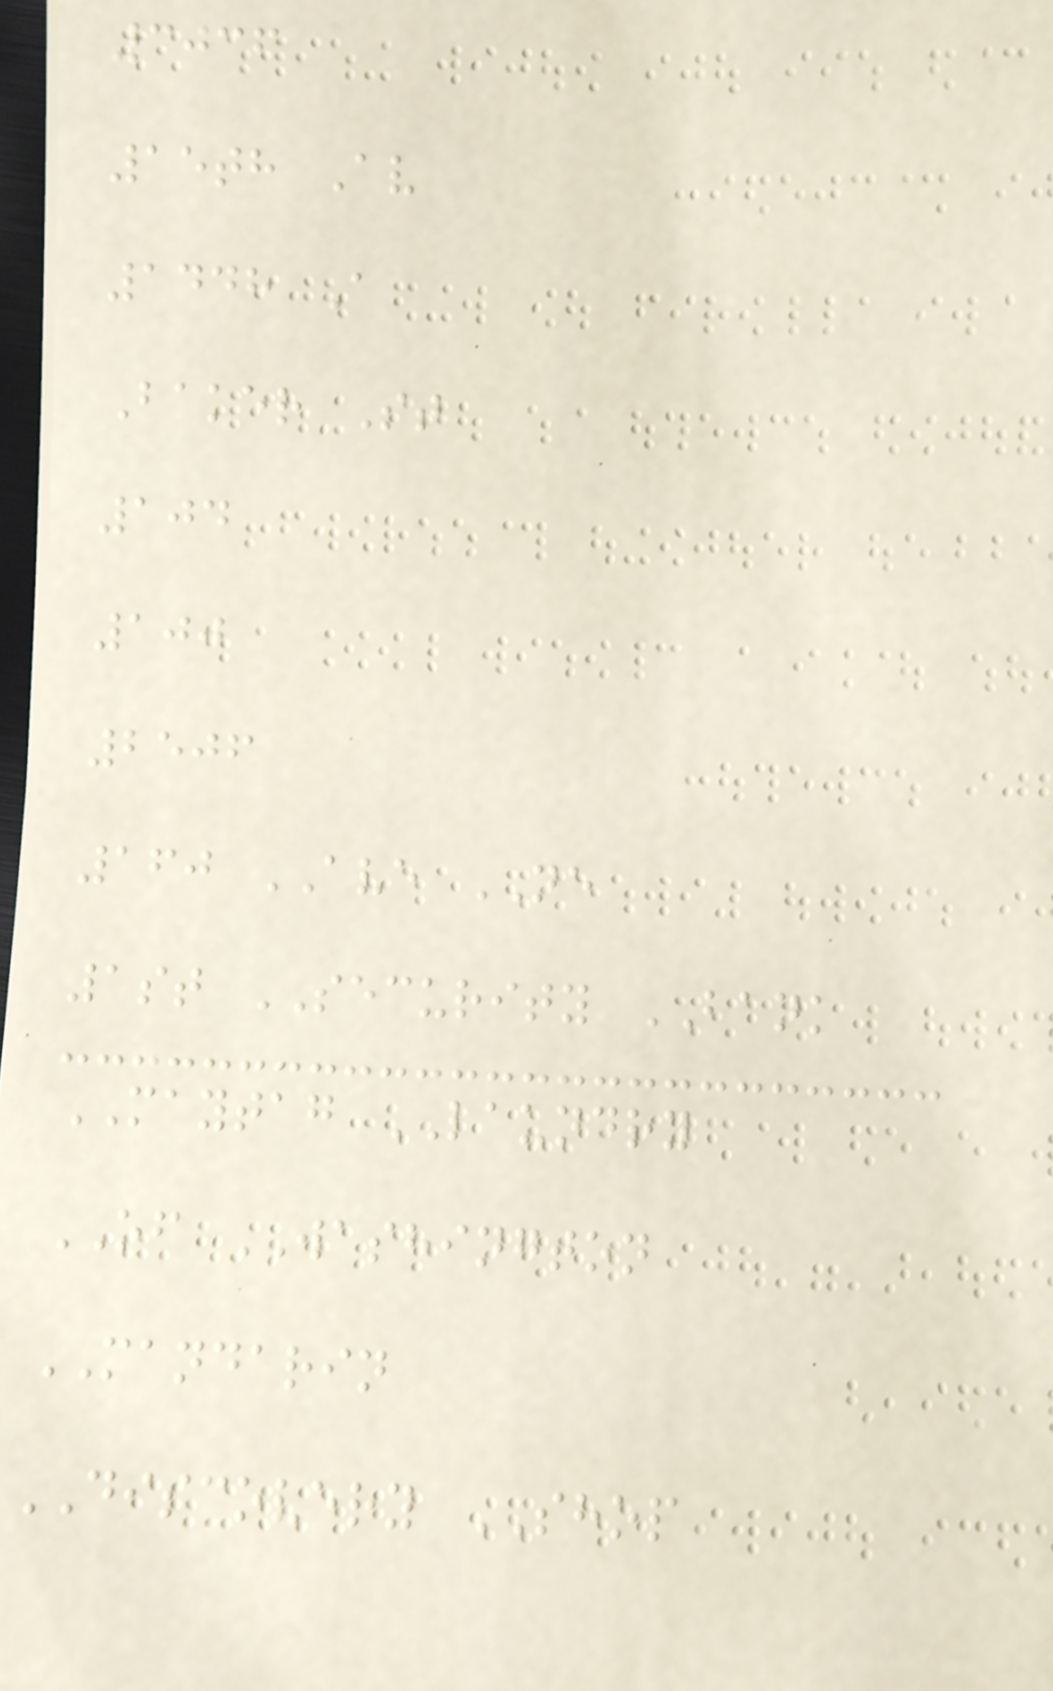3036
15th Av
1448 A
Baker St
104
100
2506
160 AVE NE
1st SECURITY BANK
MAYTAG LAUNDRY
OF WASHINGTON
MANDARIN
DISCOVERY SHOP
